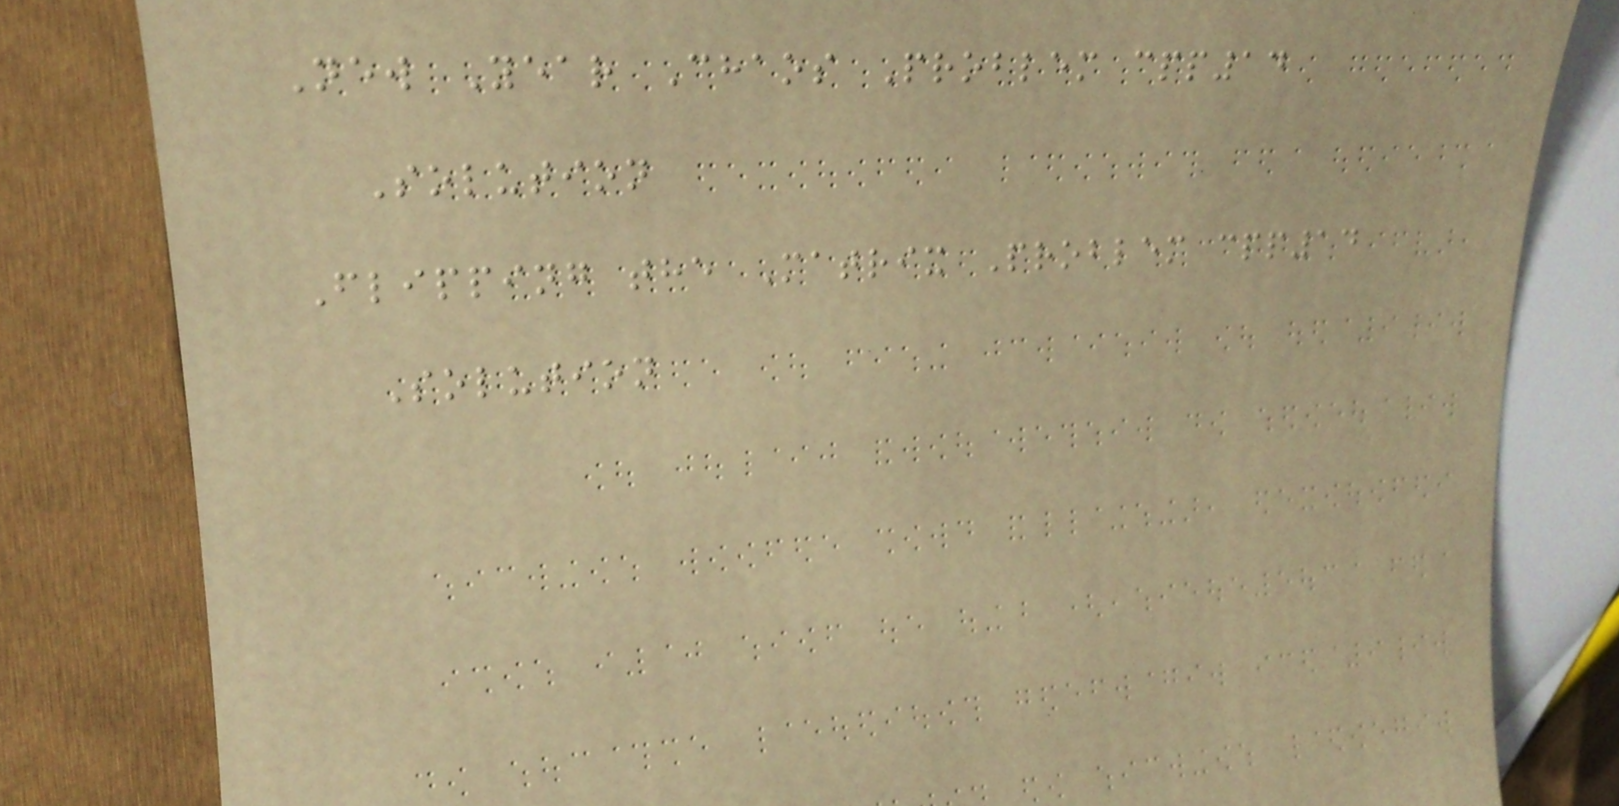New Year Chaos Problem cpp14
Solution
Flipping the Matrix Problem cpp14
Solution
